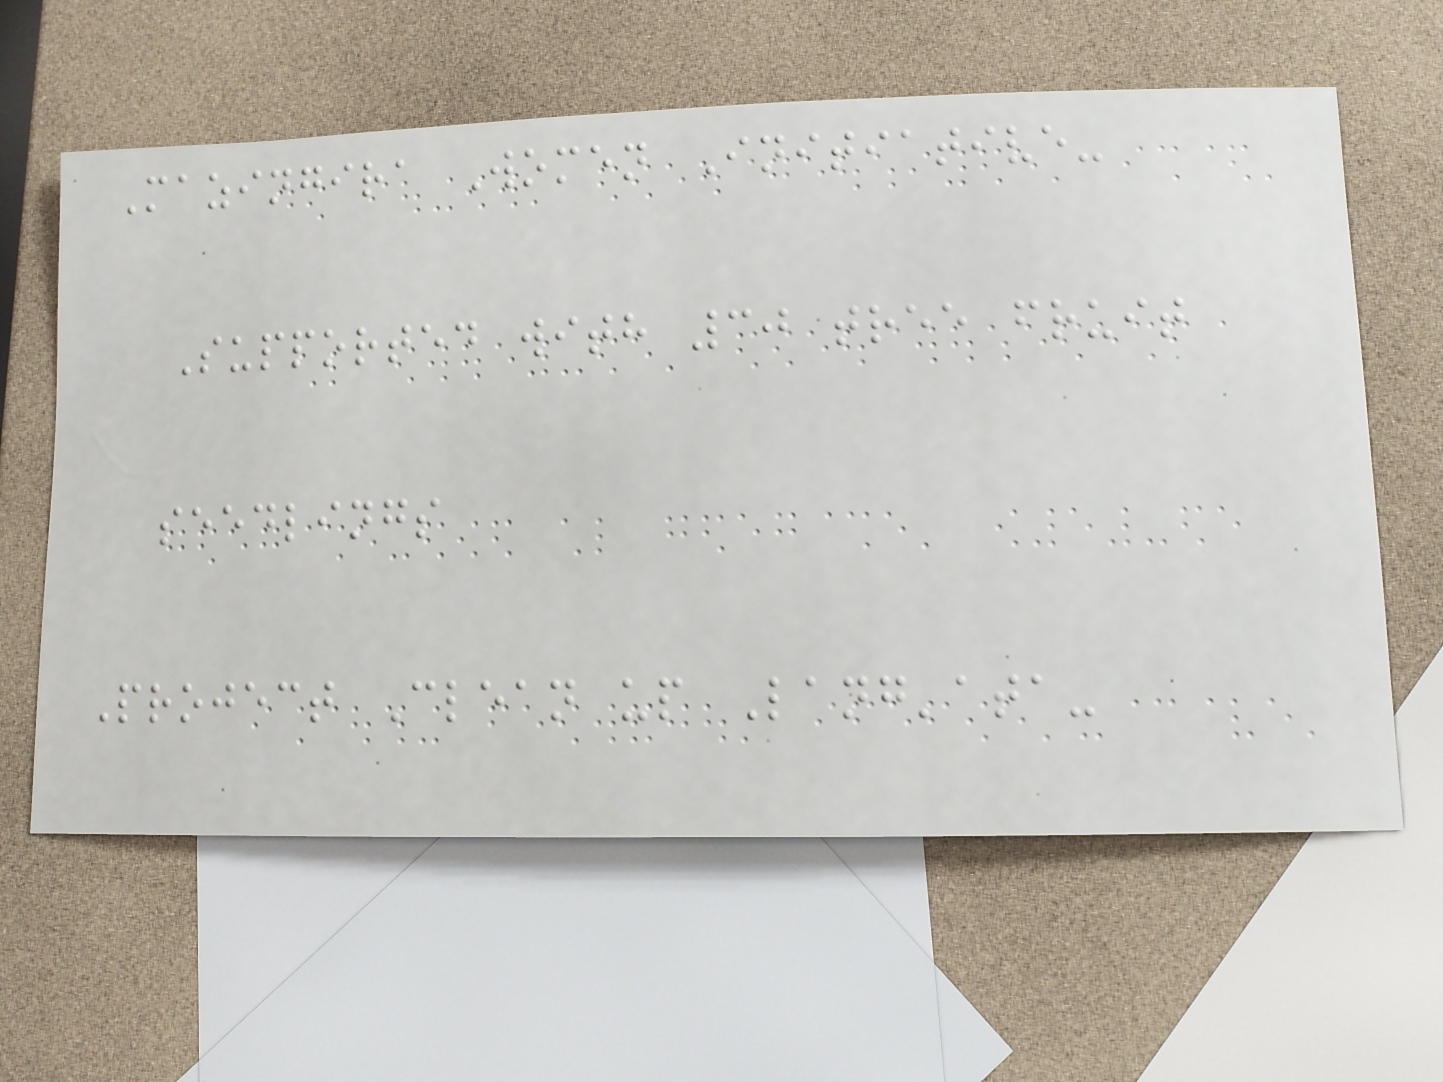Mazingira Women Initiative-
Supported with 30 tree fruit
seedlings
Project Clean up Lang'ata-
